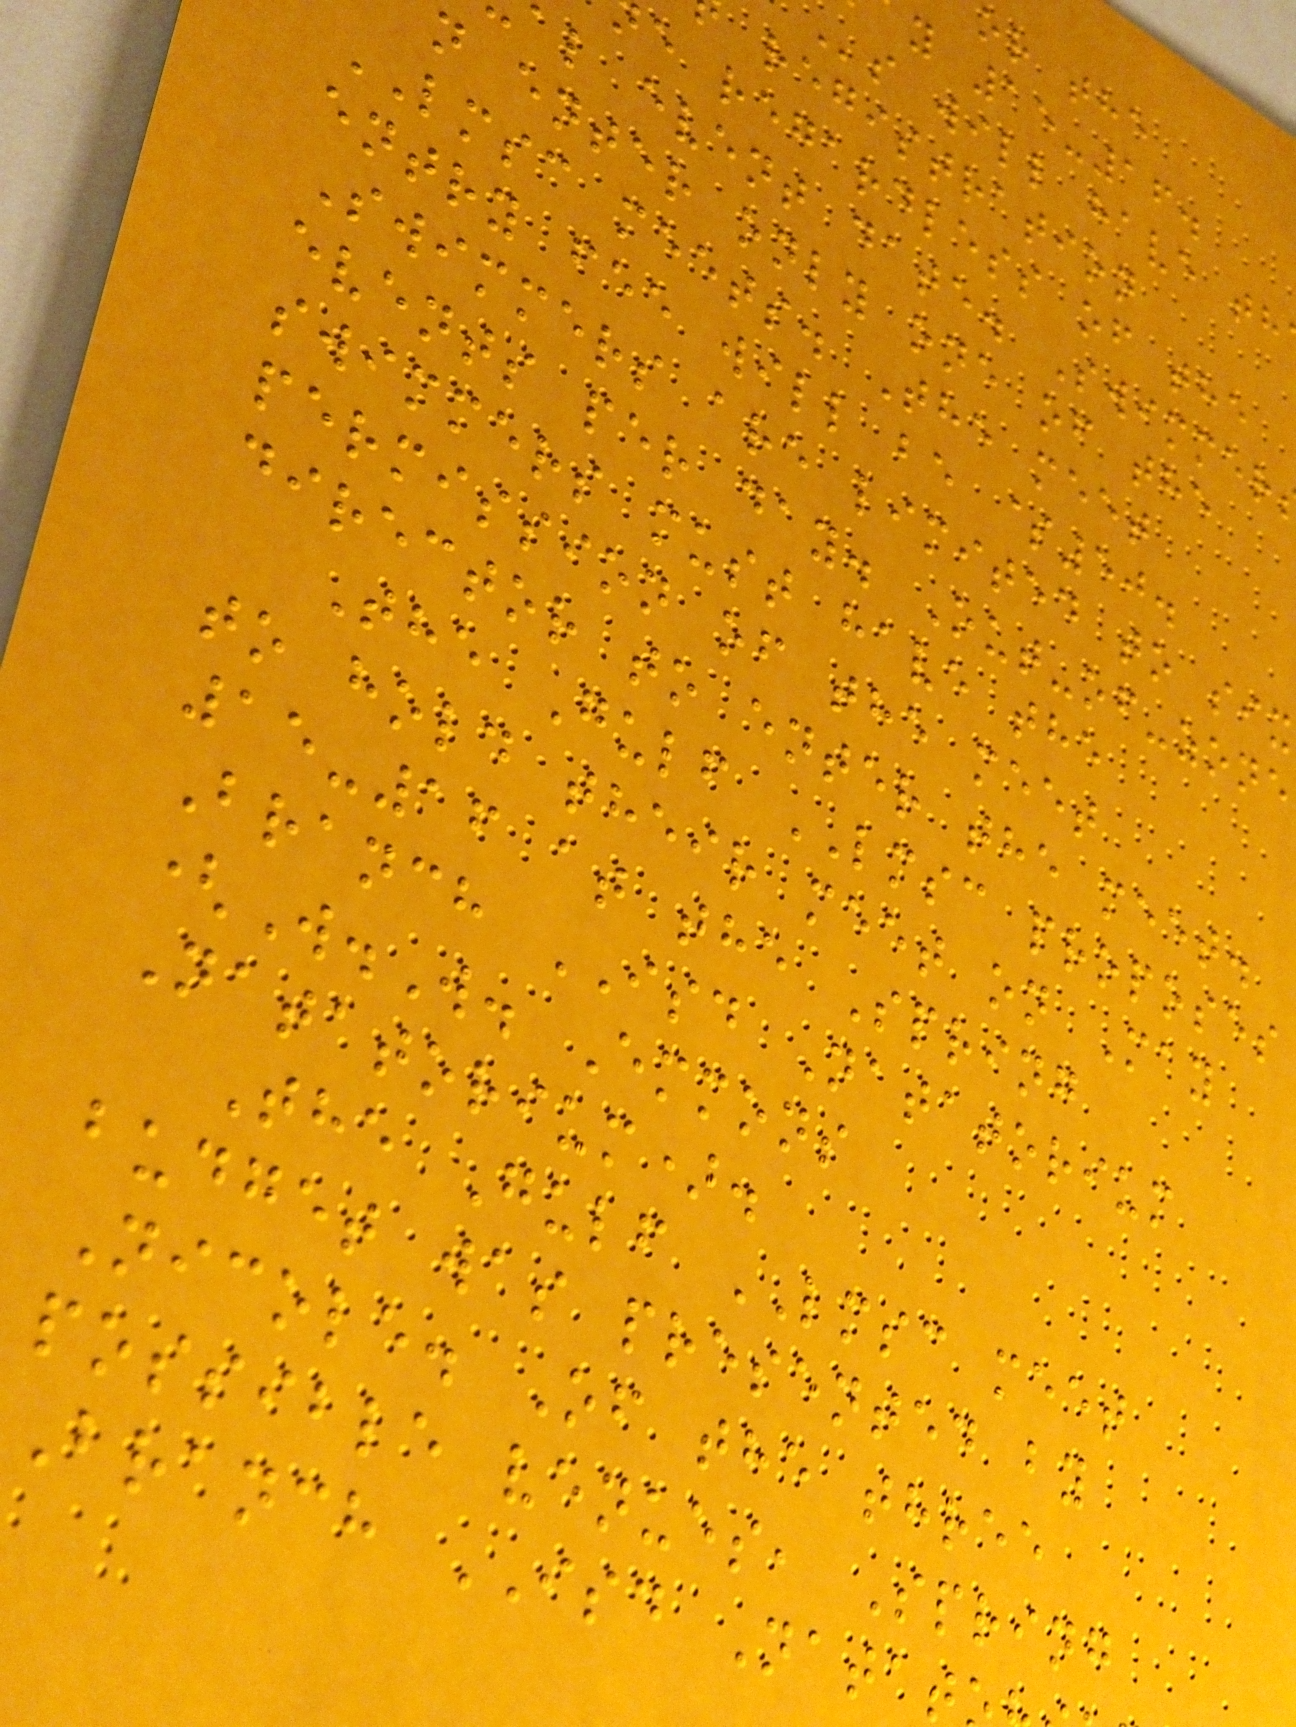or the
y 15-16.
s will have th
registration
e regardless of the
al event date. Swimmer
n enter only one of the
LMSC meets. The meet
entry fee will be $50.
Swimmers are limited to six
events per day. Out-of-zone
swimmers must have the
permission of the meet
director to enter the meet.
The Gulf LMSC proposes
to hold their meet on May
15-16 at the Spring
Branch ISD Natatorium
(W.W. Emmons
Natatorium).
The Gulf LMSC meet
budget was presented by
Nicole. Of the three
possible venues, Spring
Branch ISD Natat
